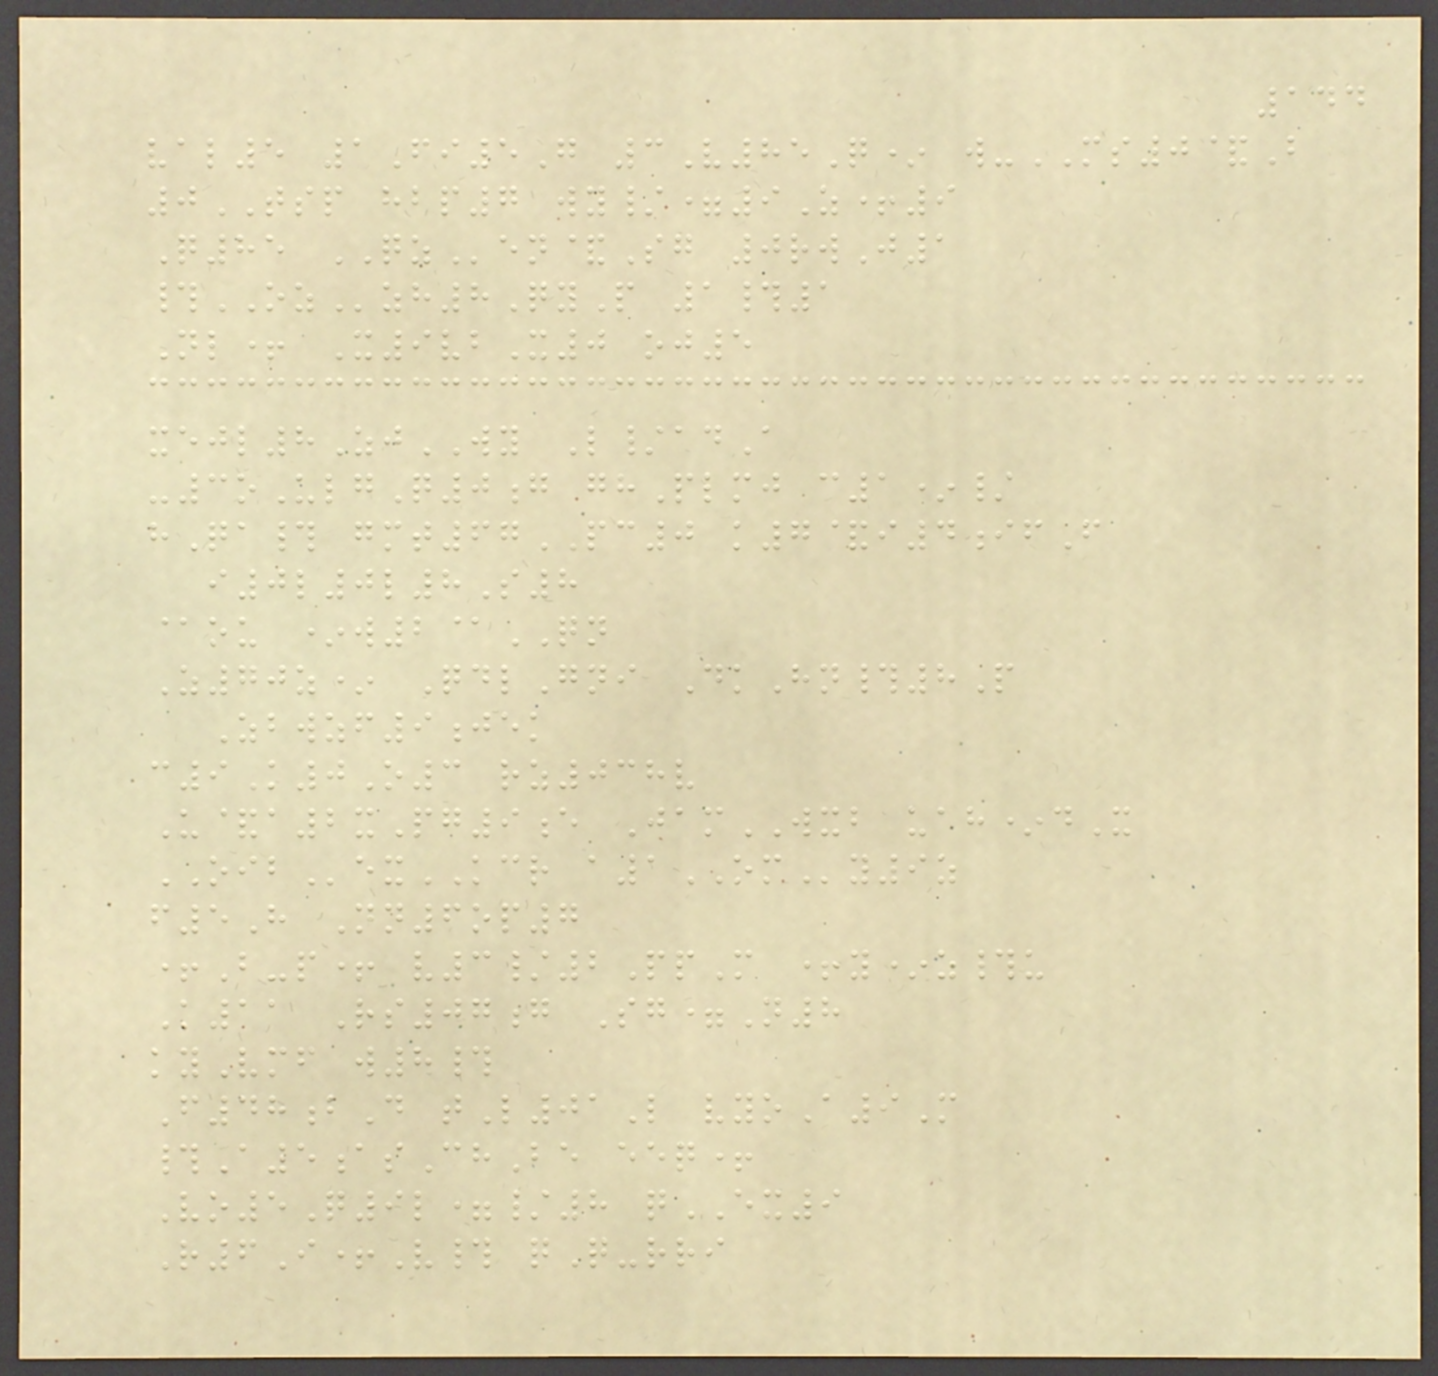144
val5 1Fi5G 3V85Q* w-MS0&B
0TSP hbp7 wy/=9Z+9
Q85 QZen&Sg 0rwJ1
#OZzh8QyP 1#1
Nl+ X9vbX0 oj5
xejl8ZjWY L/adA
-3oUlgQ0g ghPlmj c1*/
hQa# gmt67PC0 k7&i4ifF
i0l0l8S8
@ou *w2@QN
Z70z* QdlGni DkHn#8P
Zbwzf9jek
c9K0O3 rz038v
U&a2xPg9e JamWXB uah*dX
OIBexKCR a1OMy9z
f5H Nn6op7
+B-p+ v3/2PpM +y*z#u
K11 Rs07g Sg=N8
kyVmf w8#
F48bD tL01L vyoA9M
#A5asChBe eeq+
Vo5Q9l=/8 qEX9
R6I+V# qQ-rri
